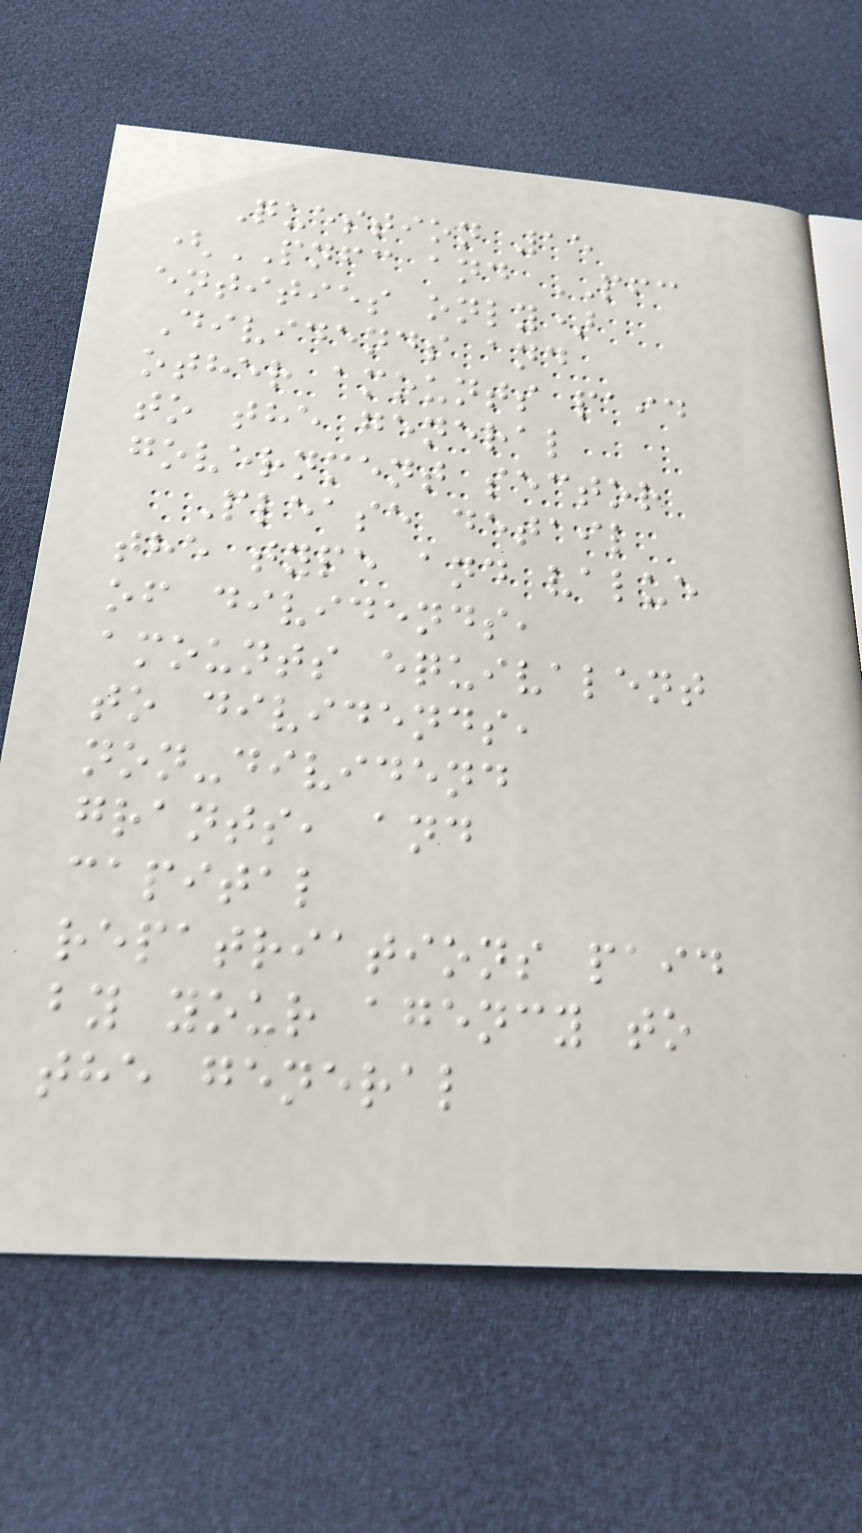Question 15
(PNFC and PFC
entities only)
Dividends and
other amounts paid
to the general
government sector
Please detail
the type and value
of dividends,
amounts equivalent
to dividends,
non-dividend
grants, and
capital
repatriations paid
by your agency to
the general
